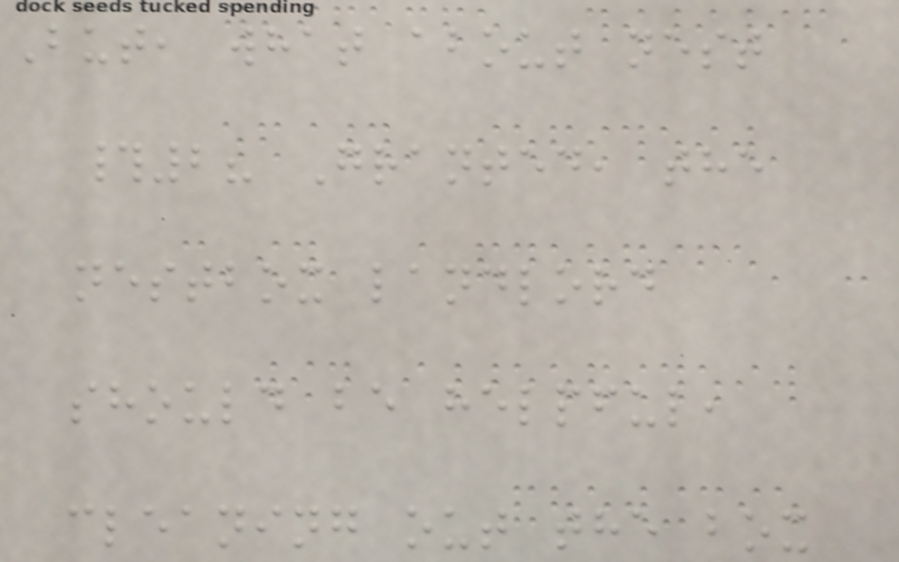But, what about nest
#2? Granted, the
nestbox landlord
should be helpful,
cleaning out the box
